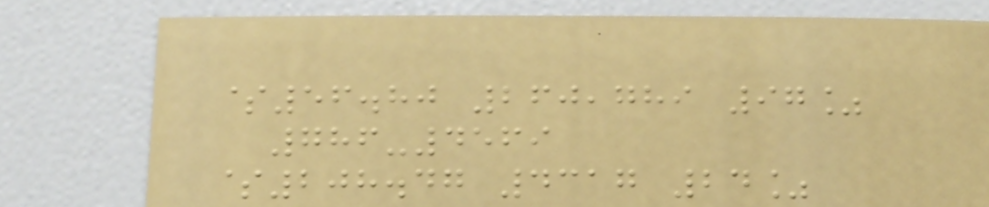$56.80 260,789 97%
786-4569
$208.47 4317 24%
